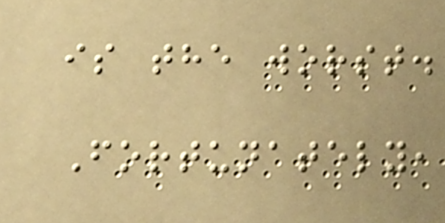is the worst.
Fortunately,
